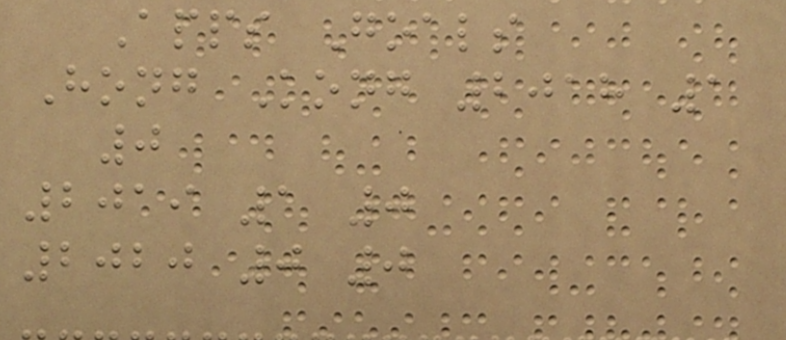Apps Goals
Hong Kong 2018 1
0
2019 1 0
2020 0 0
